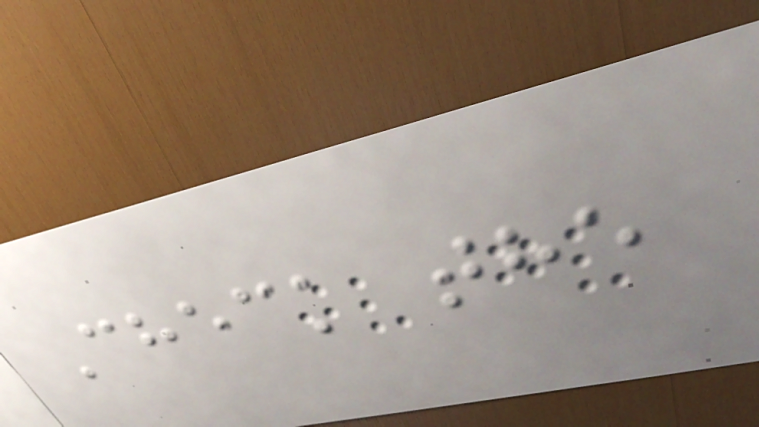Check the
